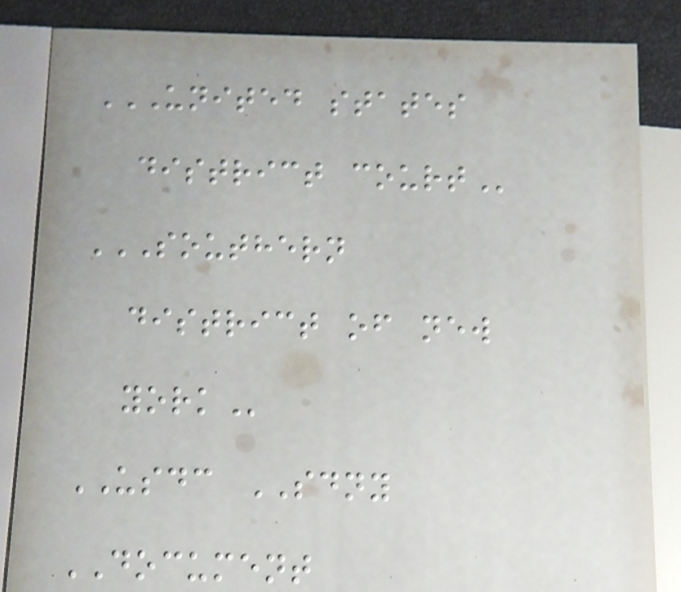UNITED STATES
DISTRICT COURT
SOUTHERN
DISTRICT OF NEW
YORK
USDC SDNY
DOCUMENT
